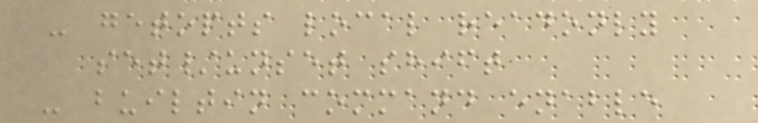- getopts local readonly
set/unset shift
- builtin command enable
